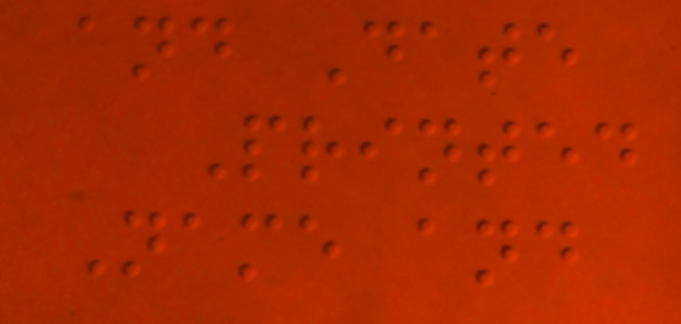and Date
Printed
Name and
